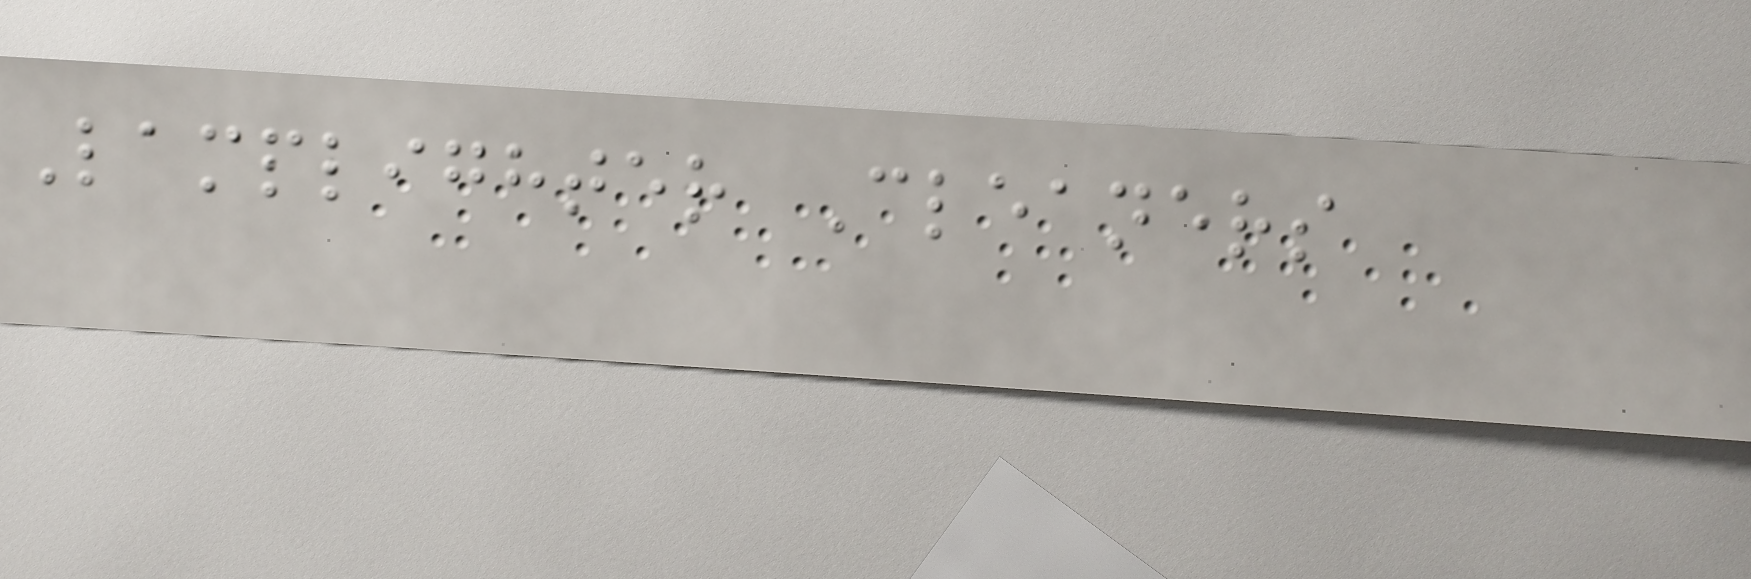Lamplighter Cleaners
